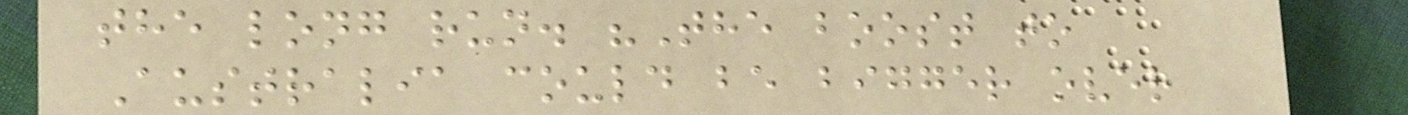the long run. "The boost to
Australia could be bigger over
